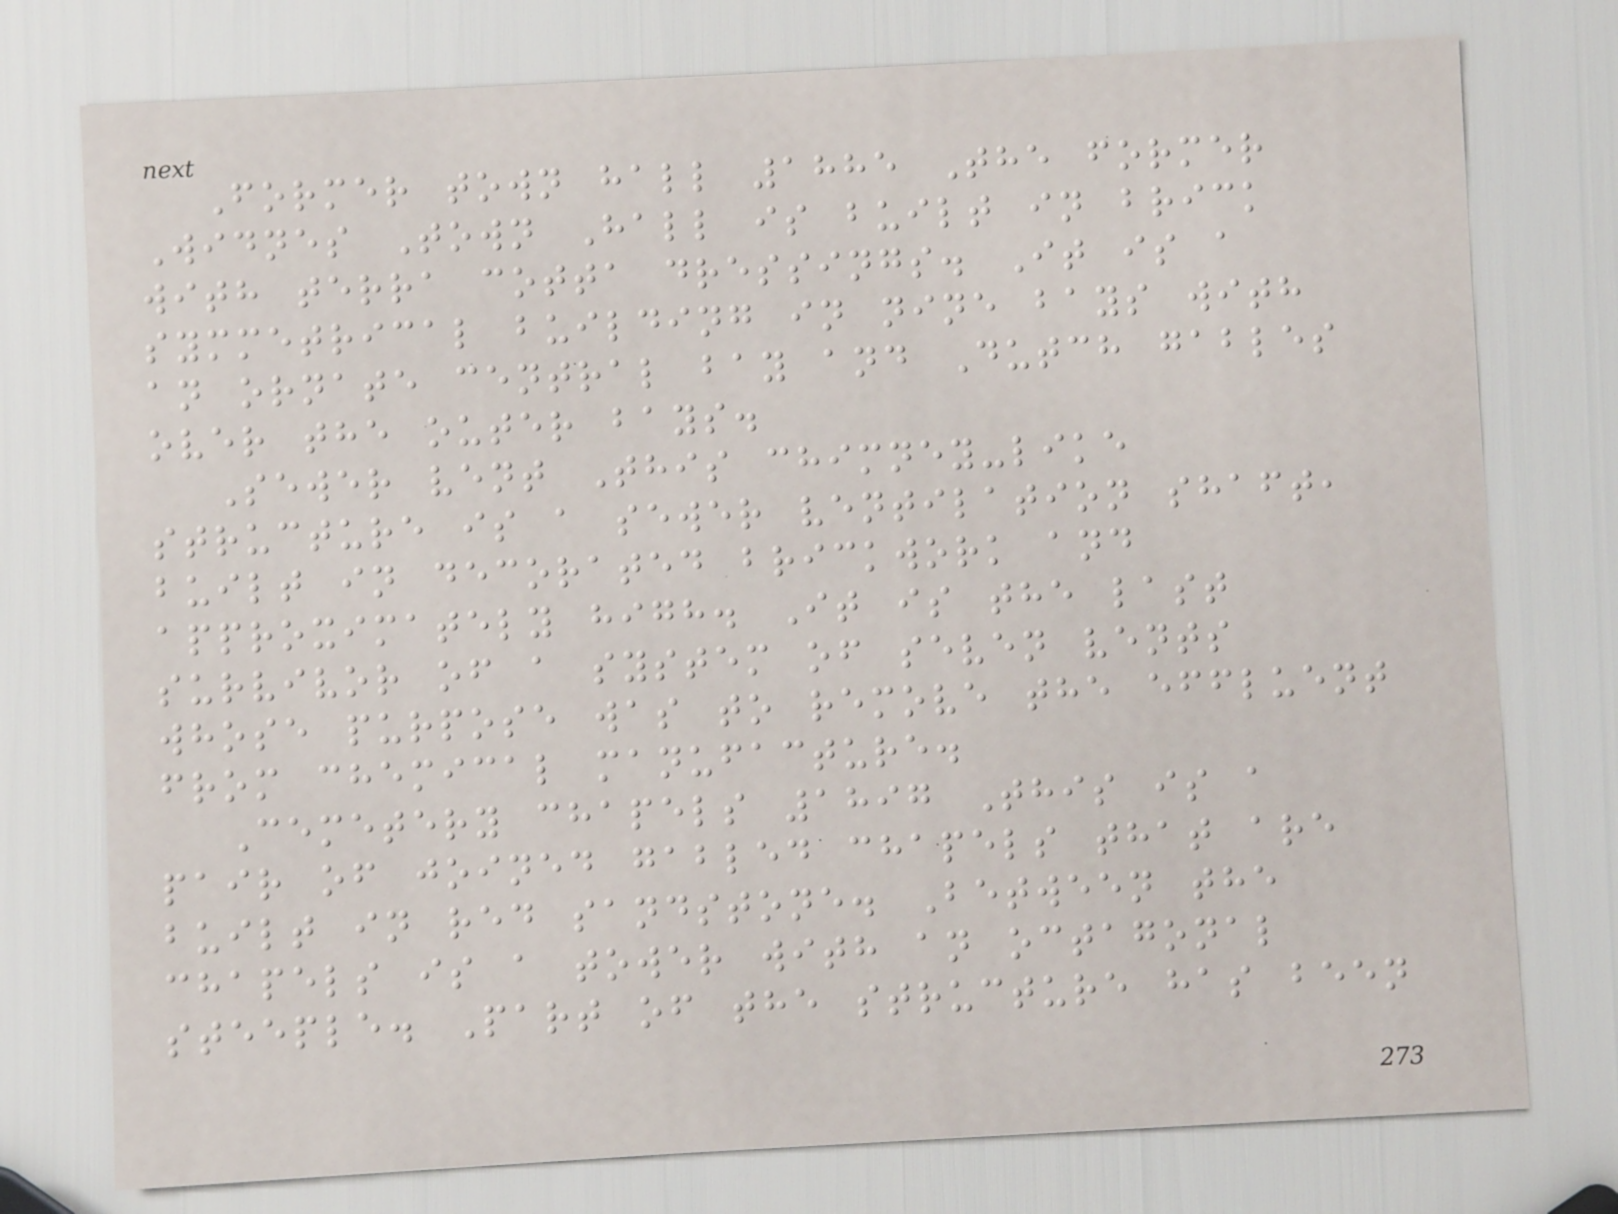Former town hall 1885 The former
Widnes Town Hall is built in brick
with terra cotta dressings. It is a
symmetrical building in nine bays with
an ornate central bay and Dutch gables
over the outer bays.
Sewer vent This chimney-like
structure is a sewer ventilation shaft,
built in decorated brickwork and
approximately high. It is the last
survivor of a system of seven vents
whose purpose was to remove the effluent
from chemical manufacture.
Cemetery chapels 1897 This is a
pair of joined gabled chapels that are
built in red sandstone. Between the
chapels is a tower with an octagonal
steeple. Part of the structure has been
